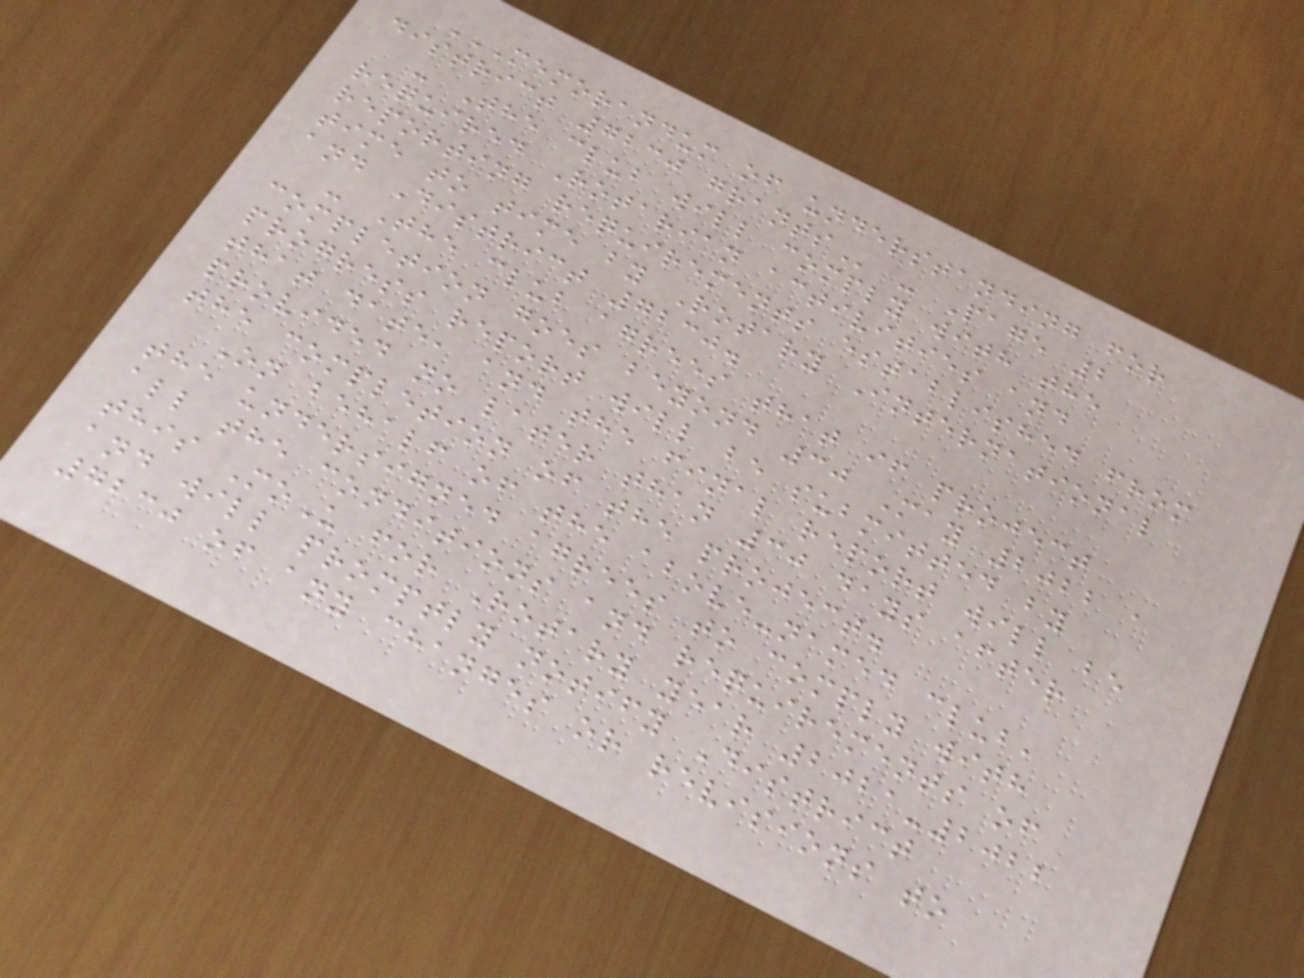MEMORANDUM OF UNDERSTANDING FOR
DISTRICT 7230 GRANTS - Page 2
- The club will comply with the
required Rotarian activities and
reporting requirements established from
time to time by Rotary International
and District 7230.
- The club agrees that if project
completion goes beyond 30 May 2022 a
progress report will be submitted by
that date, and the final report will be
provided no later than 30 days after
the completion of the project.
On behalf of the above-named club,
the undersigned agrees to comply with
all the conditions and requirements of
this MoU for Rotary year 2021-2022
and will promptly notify District
7230 of any changes or revisions to
